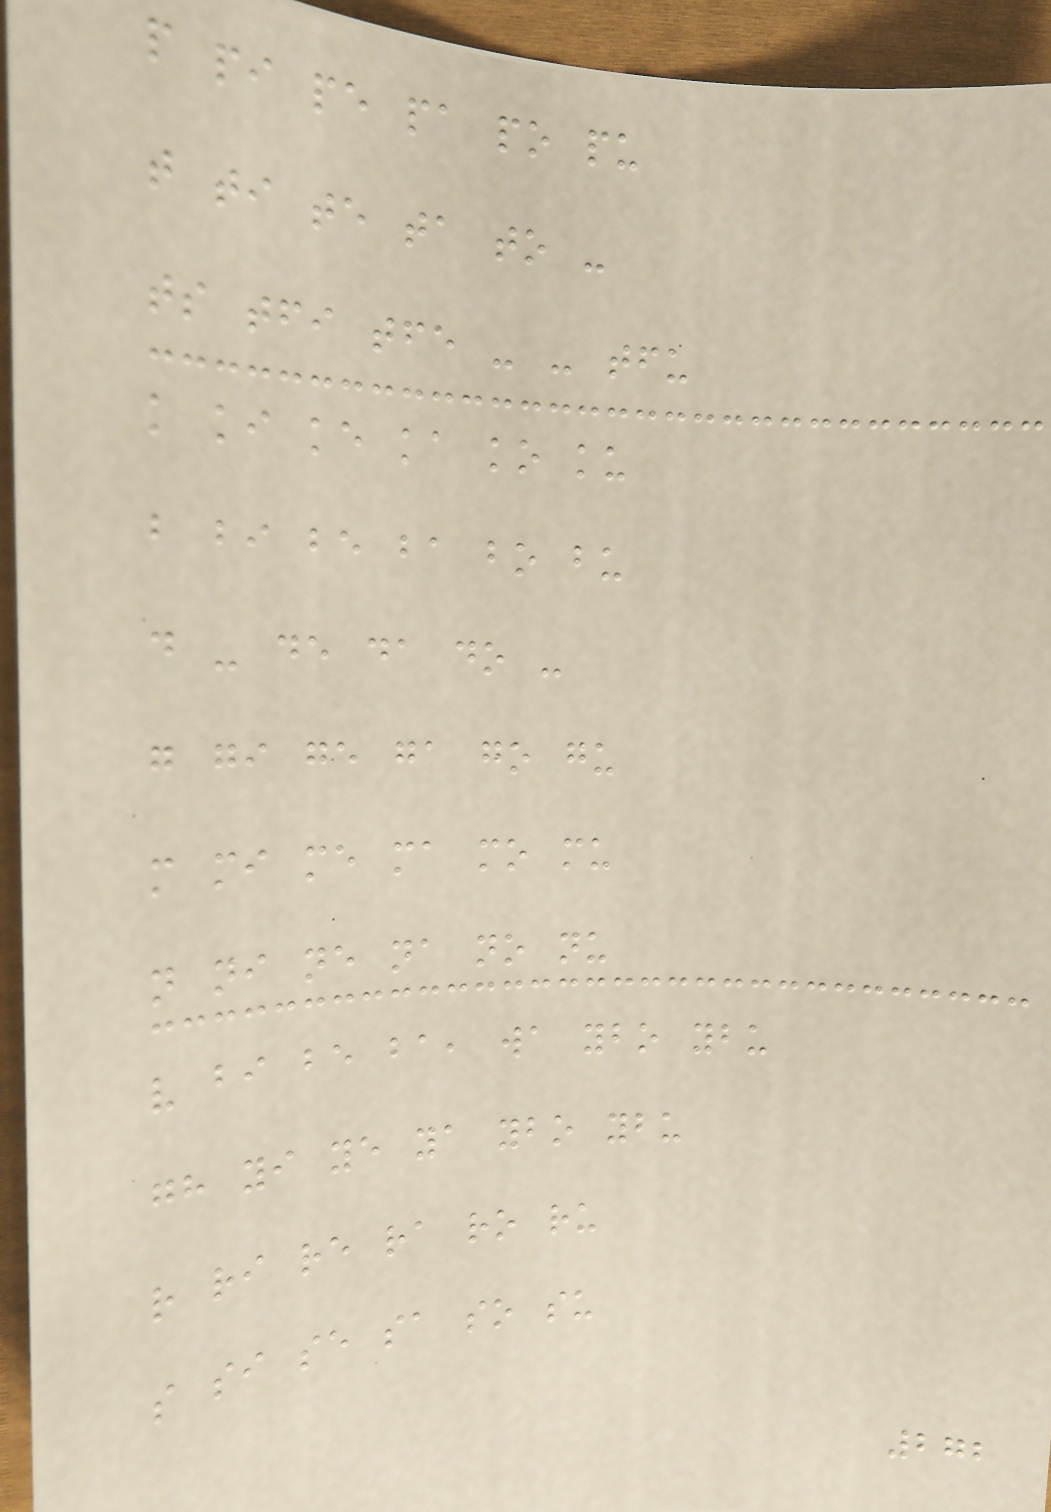p pi pe pa po pu
t ti te ta to -
ts tfi tfe - - tfu
k ki ke ka ko ku
b bi be ba bo bu
d - de da do -
g gi ge ga go gu
m mi me ma mo mu
n ni ne na no nu
v bi be ba, wa ybo ybu
gh yi ye ya ybo ybu
r ri re ra ro ru
s si se sa so su
272
